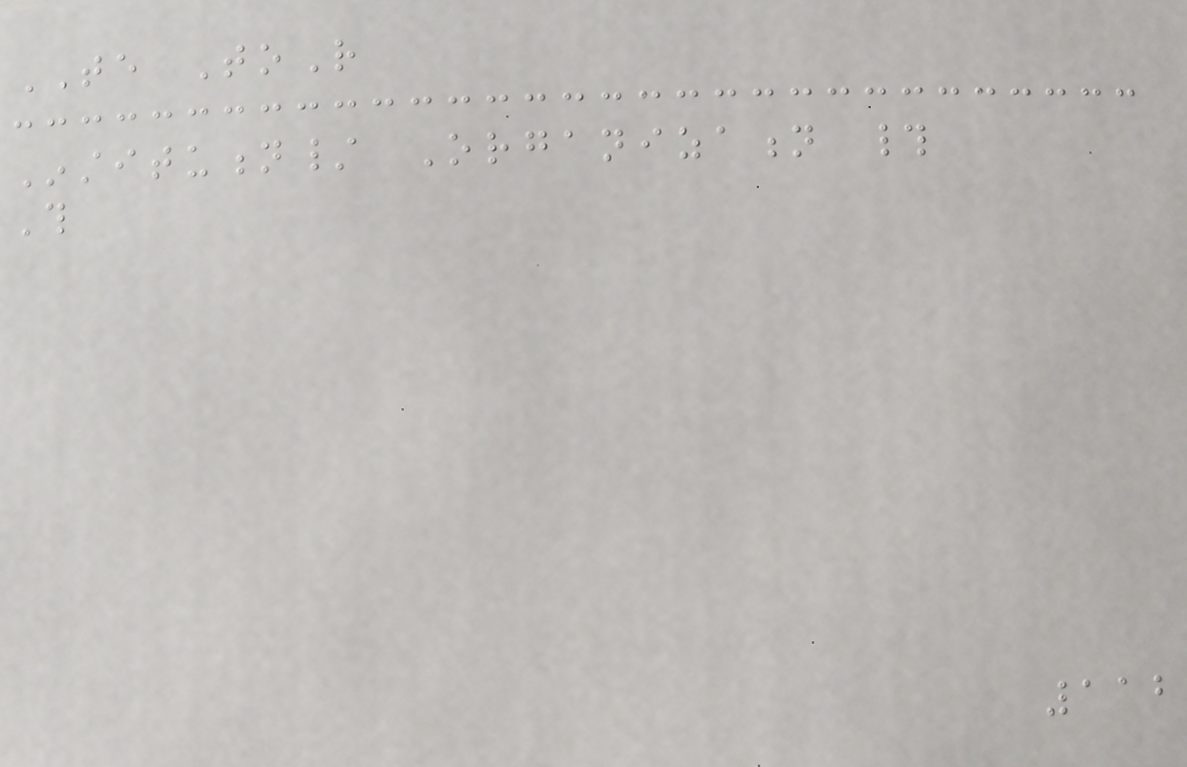TE ToR
Institution/ Organization #
This
112
